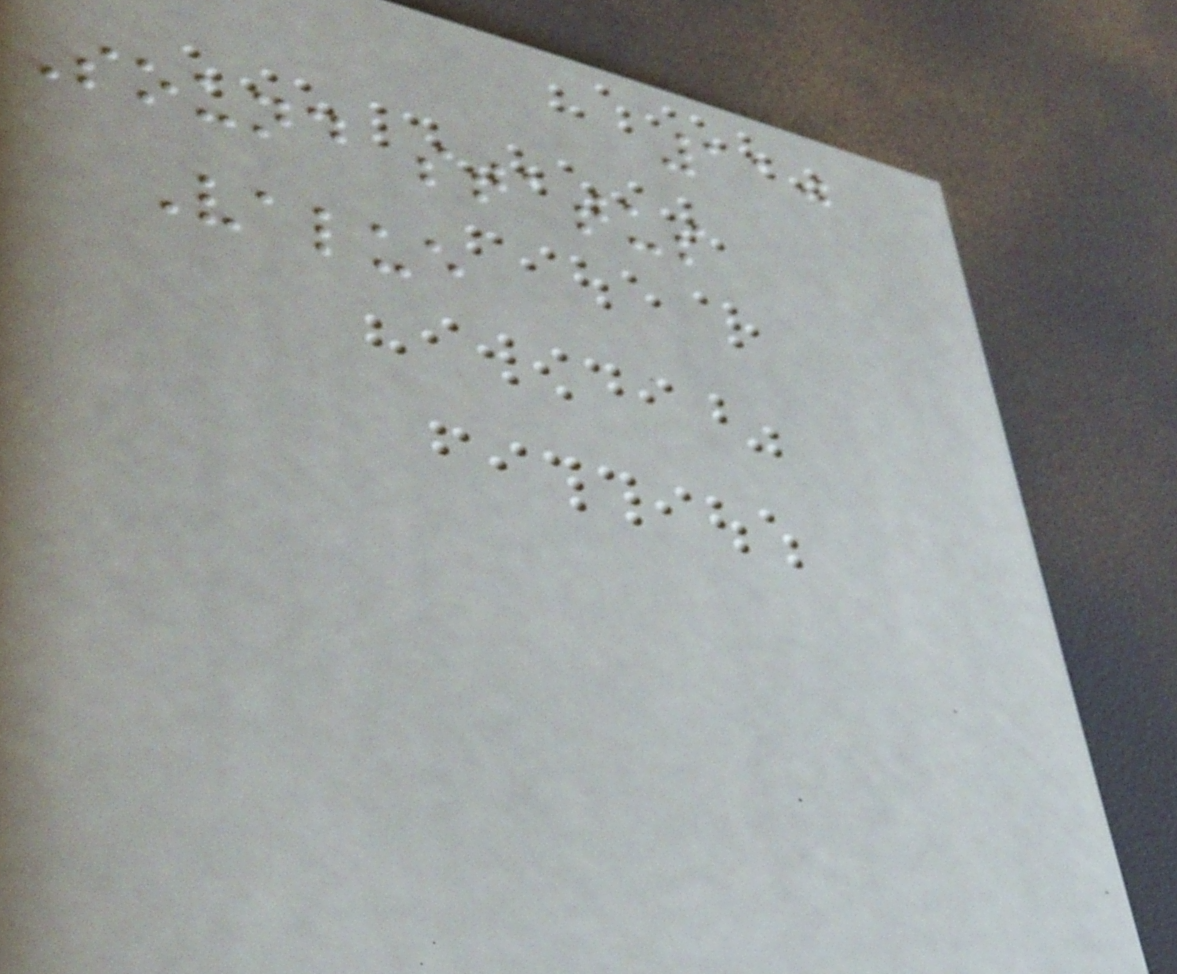110
Sound status
Value
